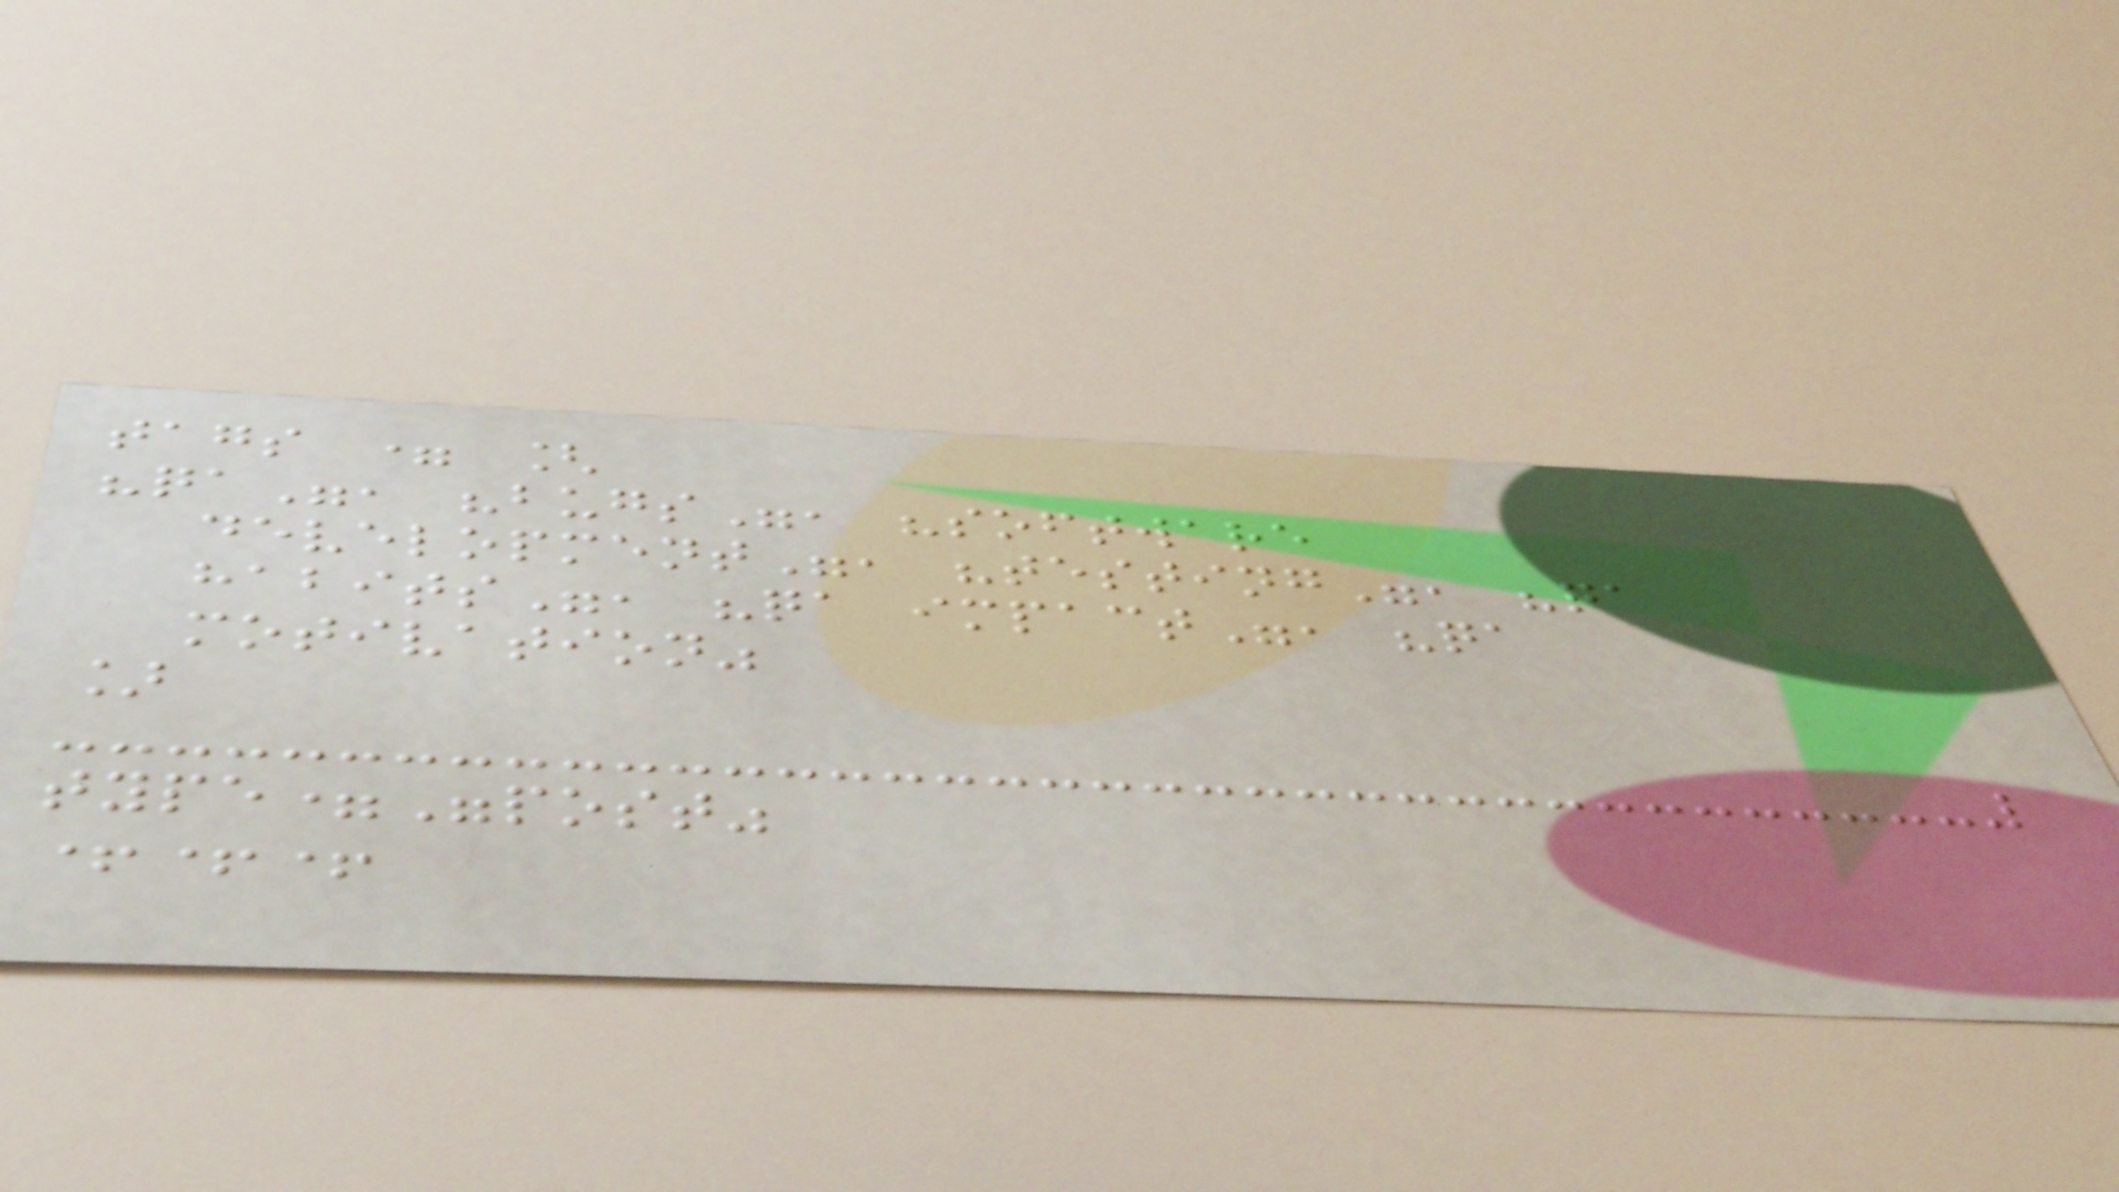tags = [
"qa", "bugs", "software
development", "testing", "qa
habits", "qa impact", "qa
motivation"
]
type="post"
+++
